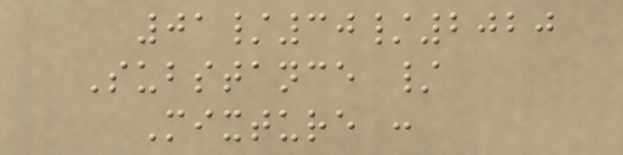01/30/2020
Substance /
Mixture :
